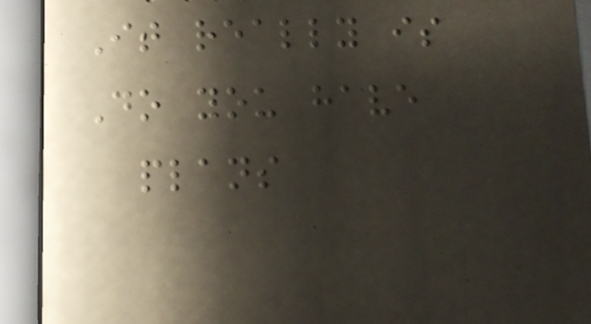It really is
Do you have
plans
